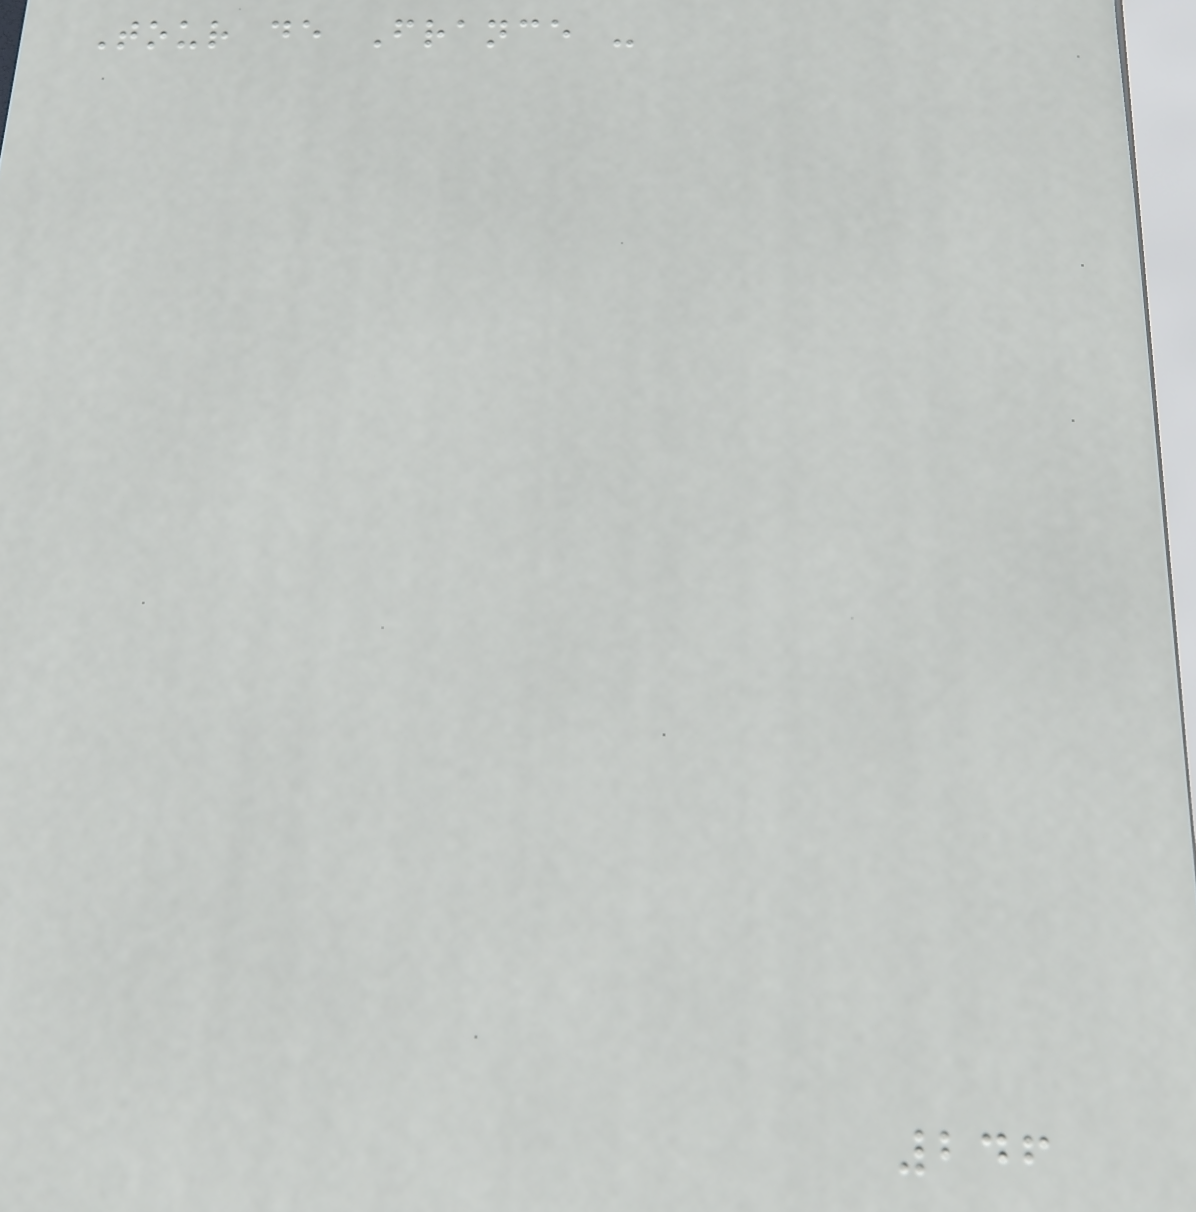Tour de France -
246
